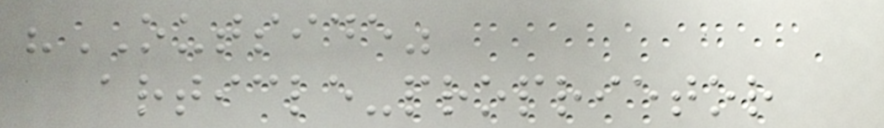"OUTSIDE"
article-proprietor
